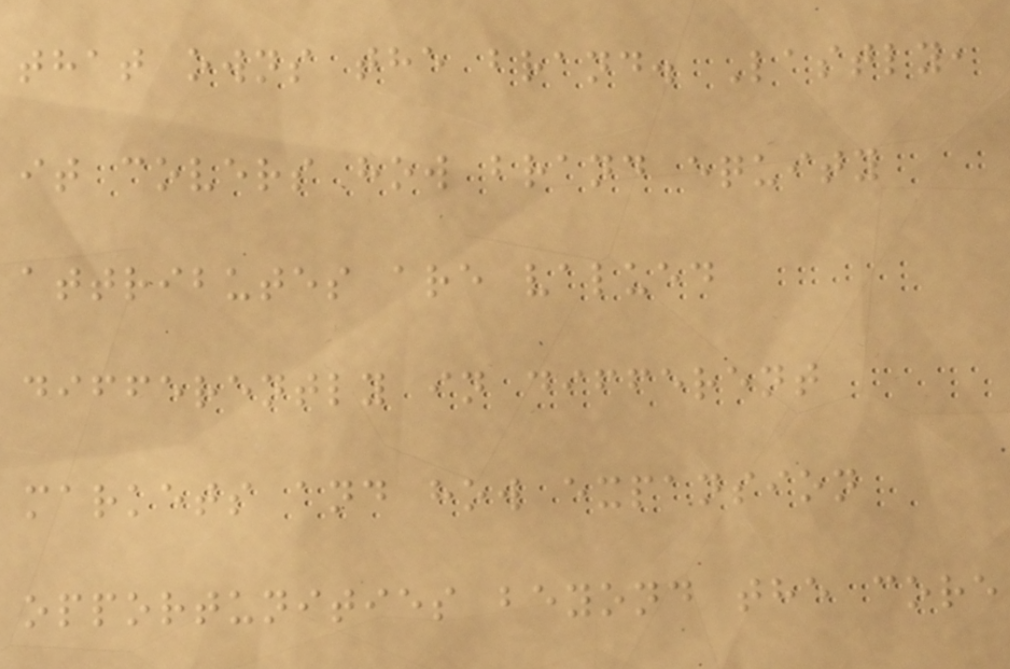that owns the brand. Lastly,
it covers how brand equity
attributes are valued
differently in different
markets and how expansion
opportunities beyond the core
